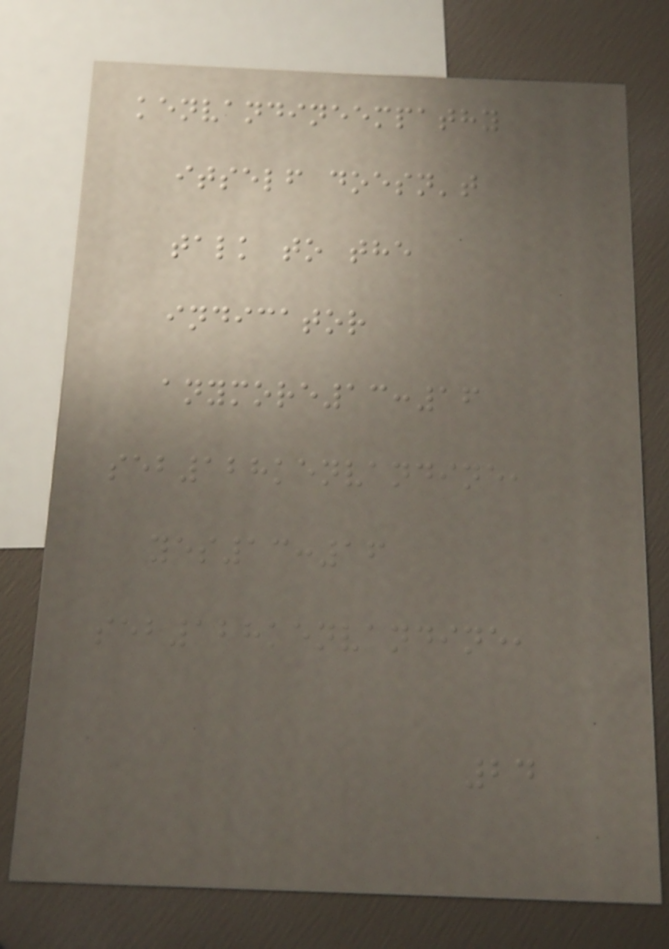kenvandineempathy
itself doesn't
talk to the
indicator
anymore13:16
seb128kenvandine,
yes13:16
seb128kenvandine,
24
